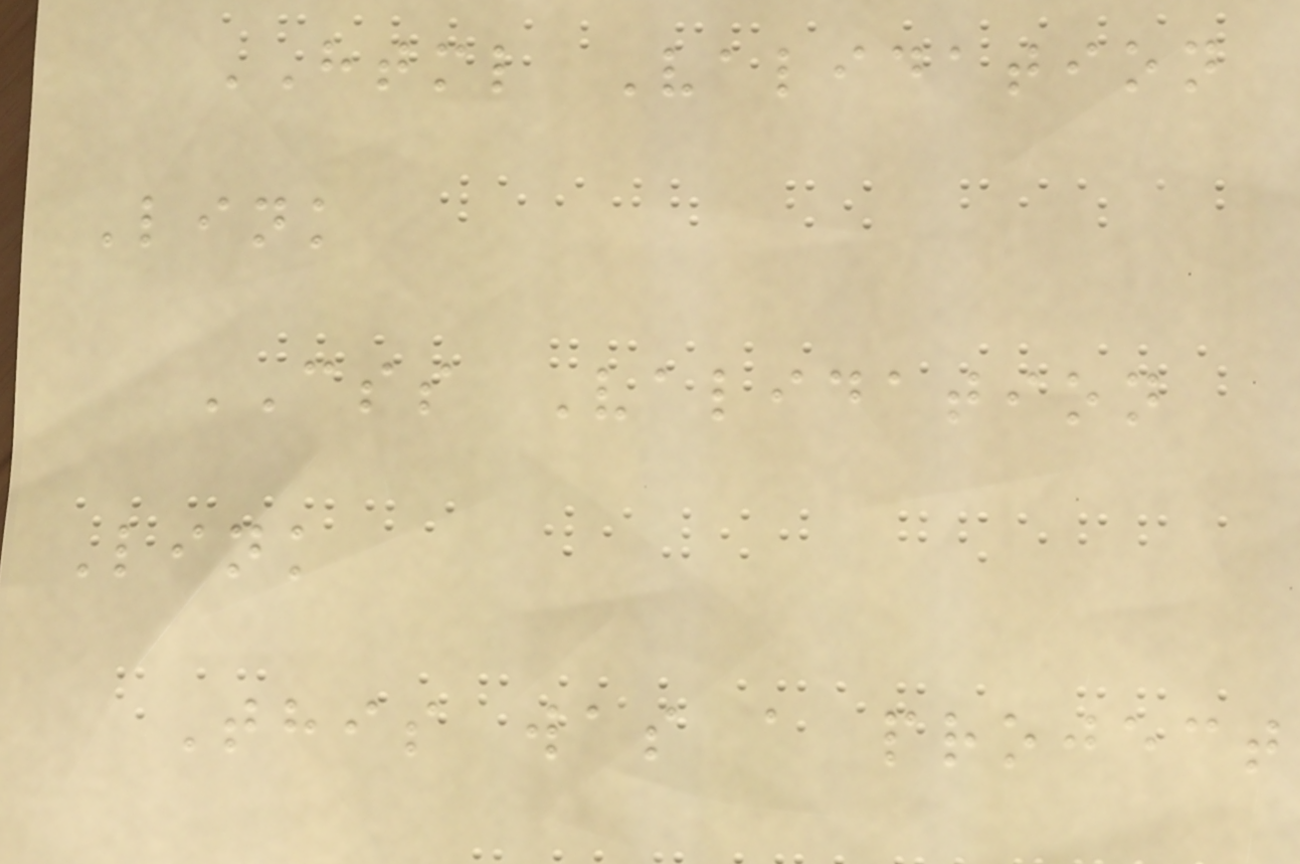HTML Validation
Link
CSS Validation
Link
This was a project
